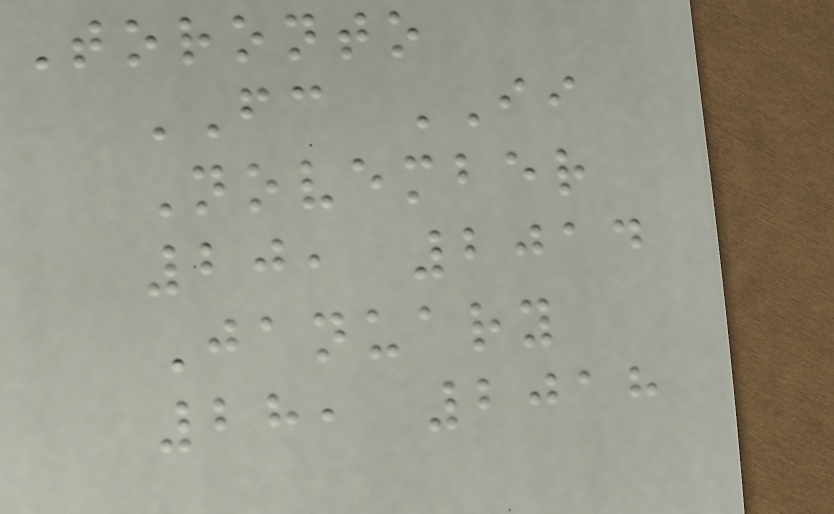Toronto
FC II
November
20, 2014
January
28, 2018
